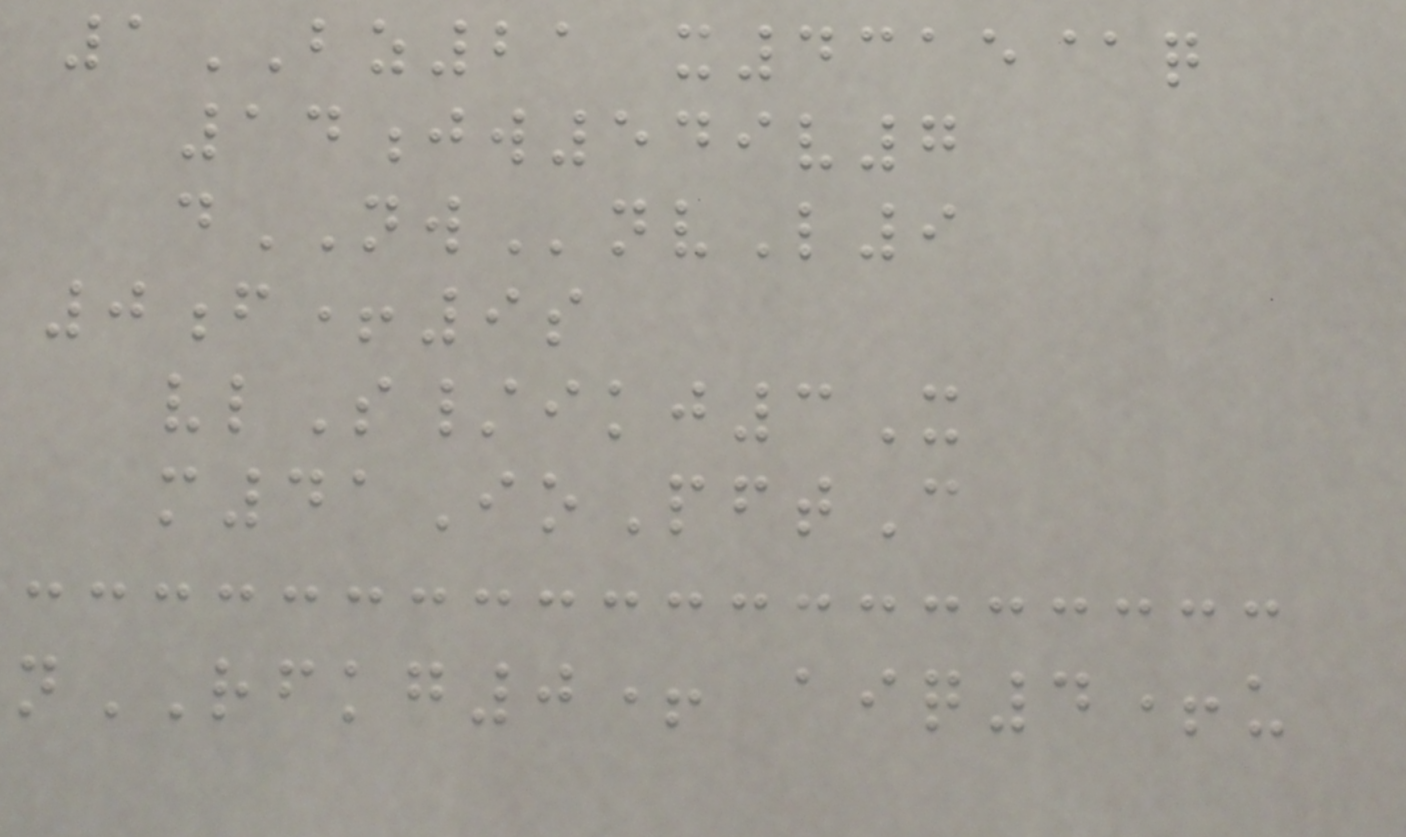1BZ21 x4315@q
14jw549v7
dNWnvL9
0f+9s
vlS/ikj3X
m41IoPftC
nRFKG0+ aiq4+u
